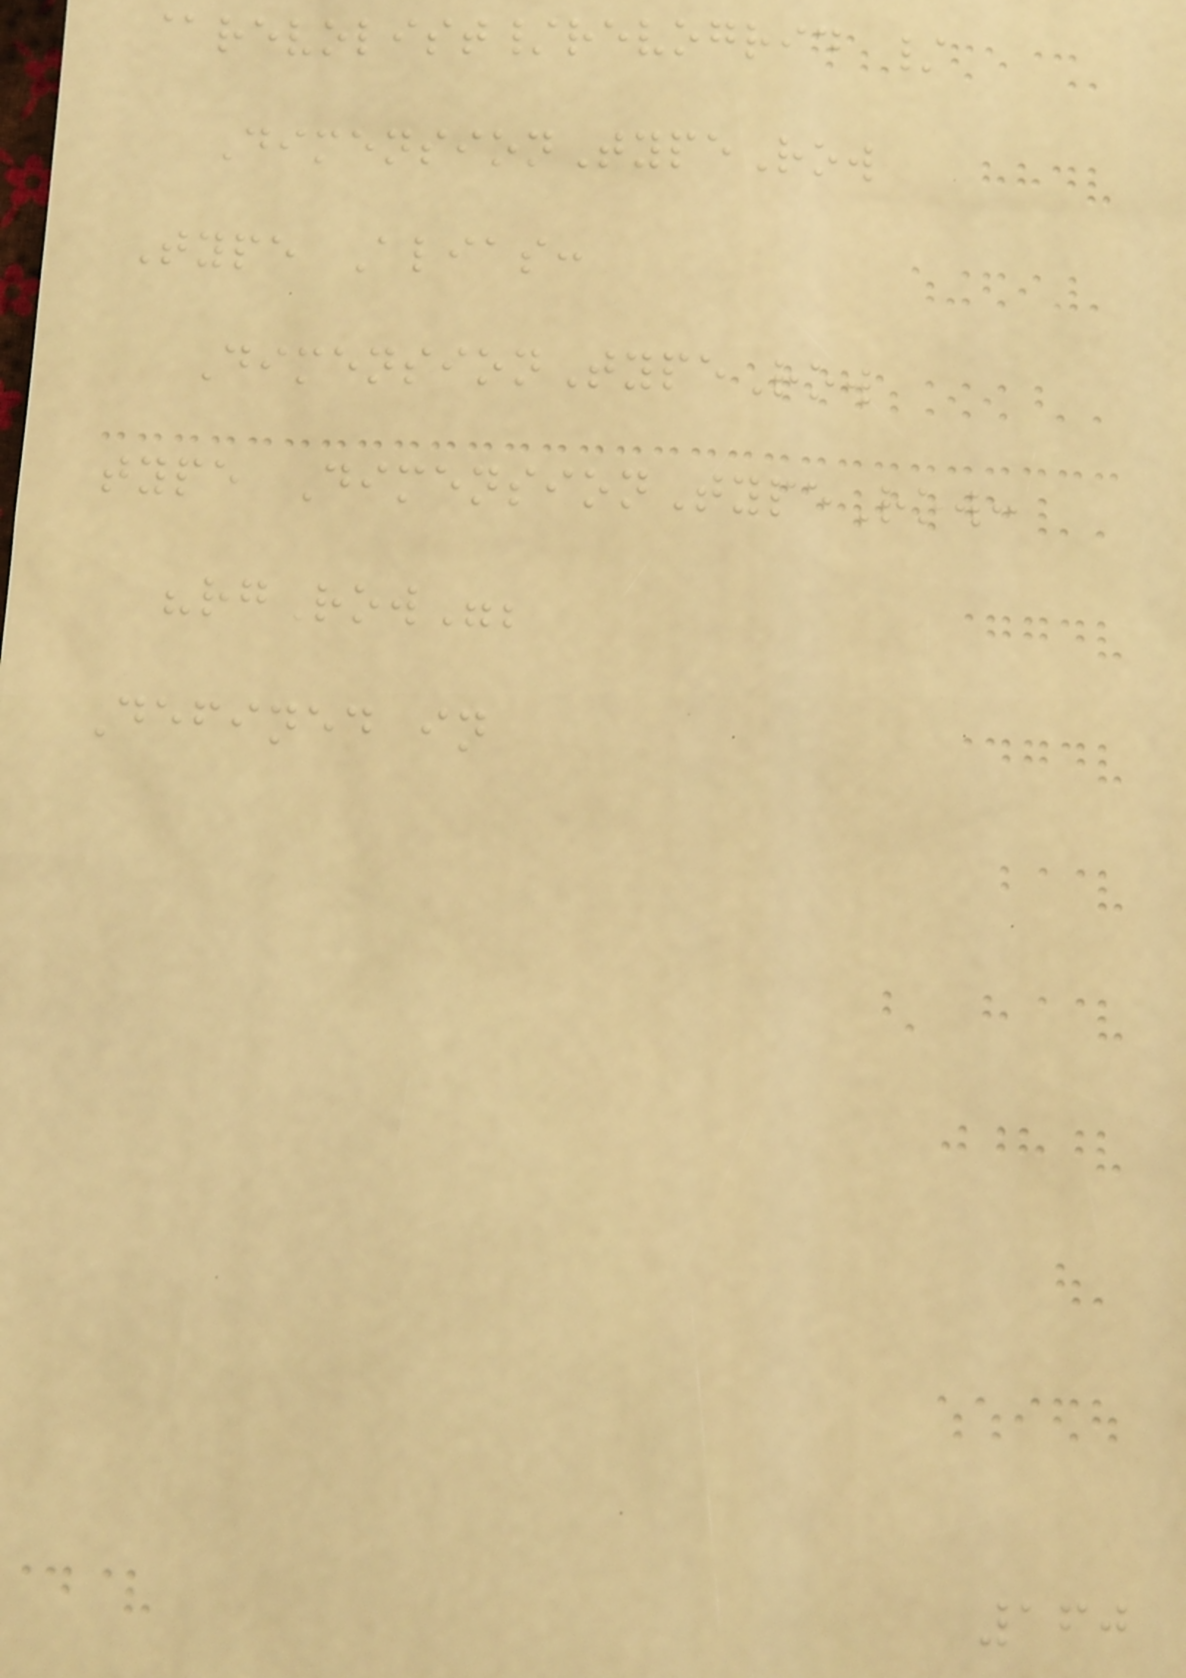@revolist/revogrid /
DimensionTypeRow
Type Alias:
DimensionTypeRow
type DimensionTypeRow:
"rgRow";
Defined in
160
